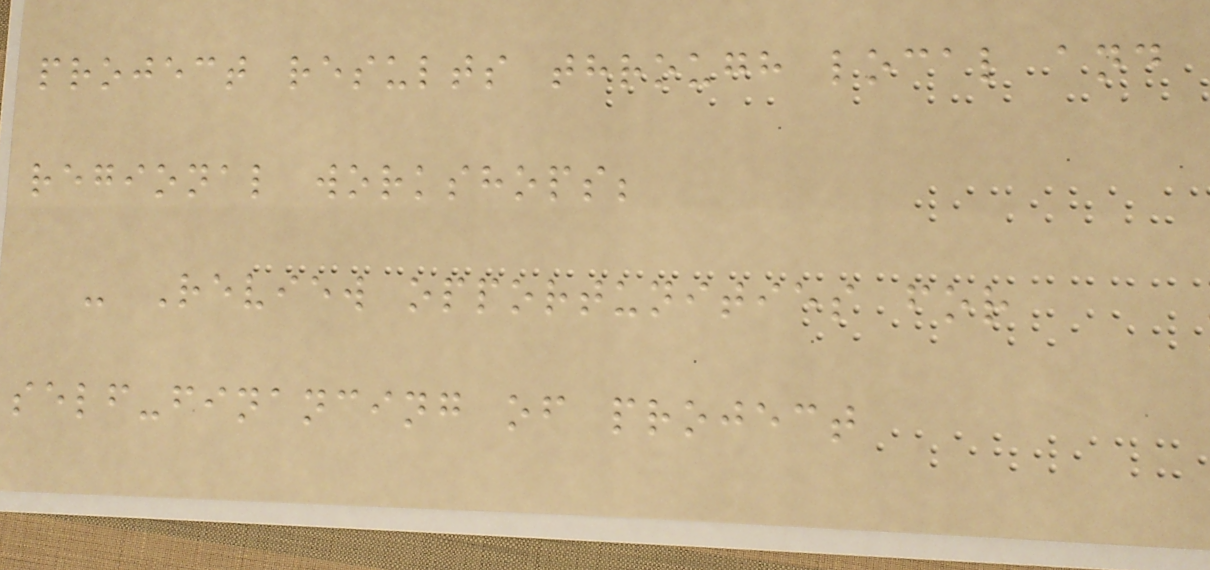project results through local and
regional workshops;
- Review opportunities for
self-financing of project
